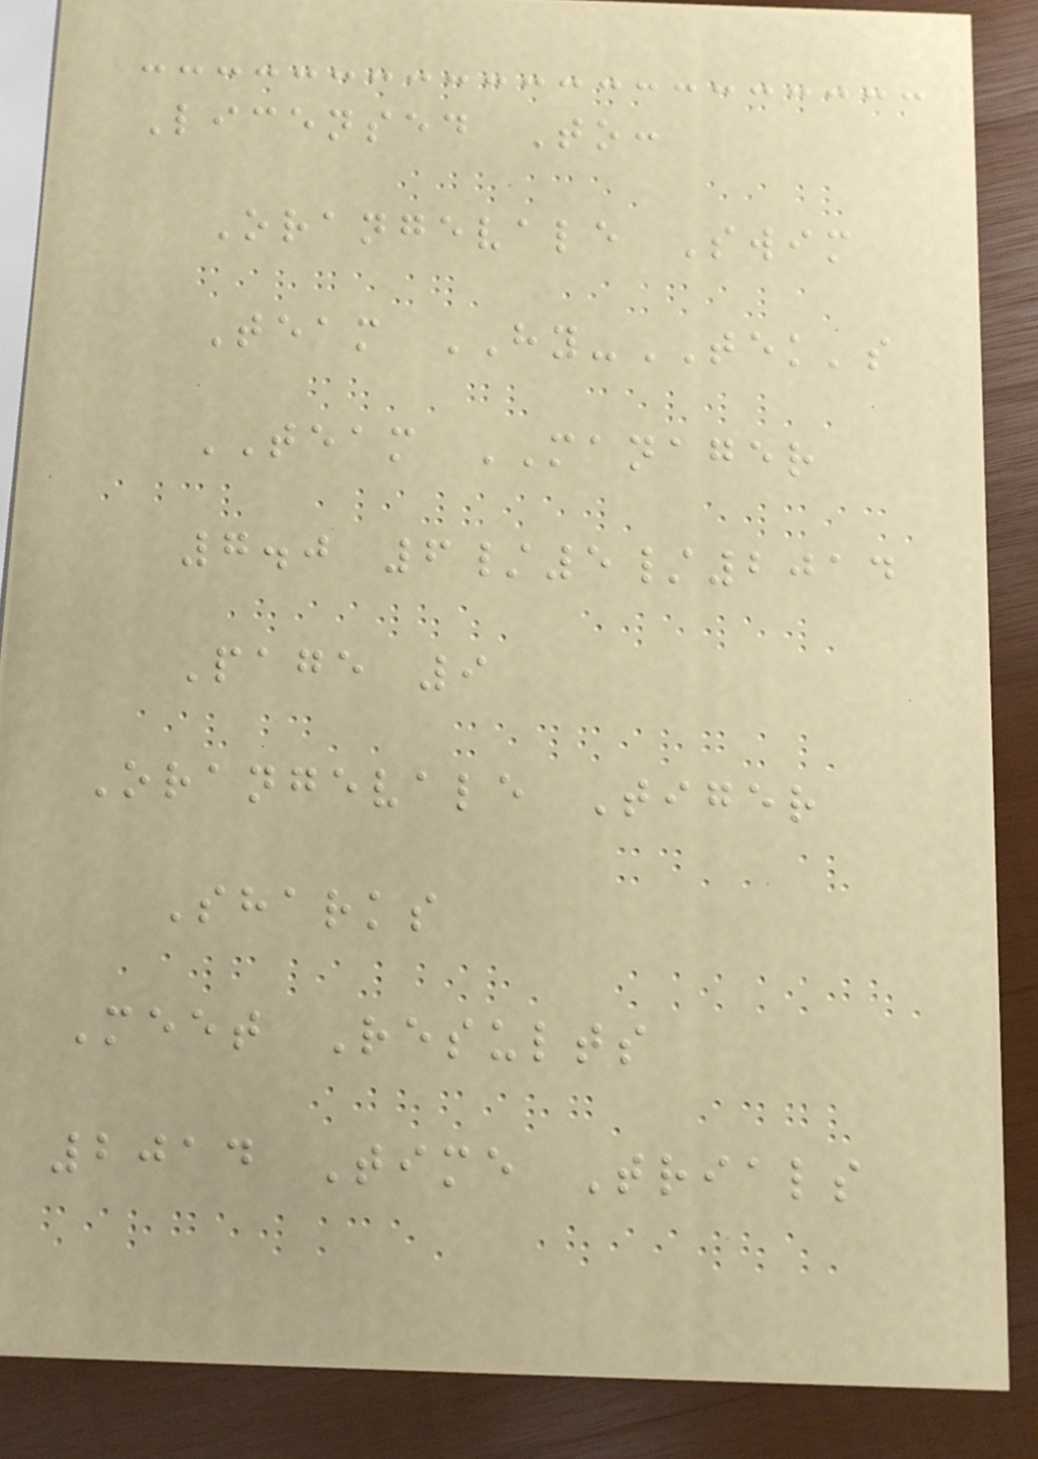Licensed To:
Orangevale Swim
Team HY-TEK's
TEAM MANAGER
7.0 6/5/2014
Page 9
Orangevale Tiger
Sharks
Meet Results
2014 Time Trials
